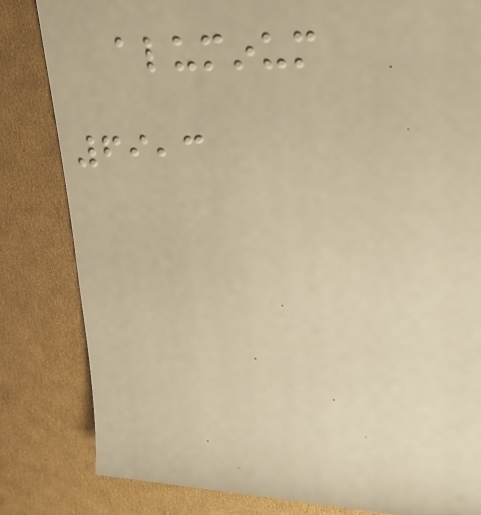aluminum
69,3
